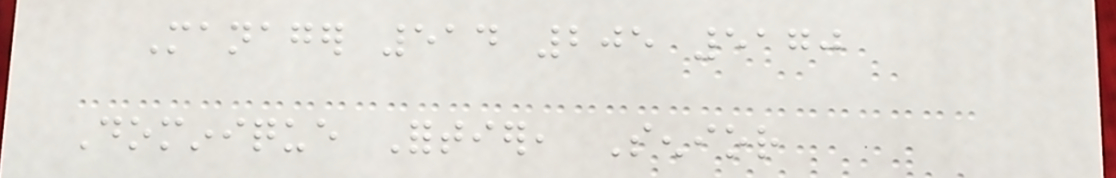Manager 514 205 5170
Dominique Fortier, Senior
